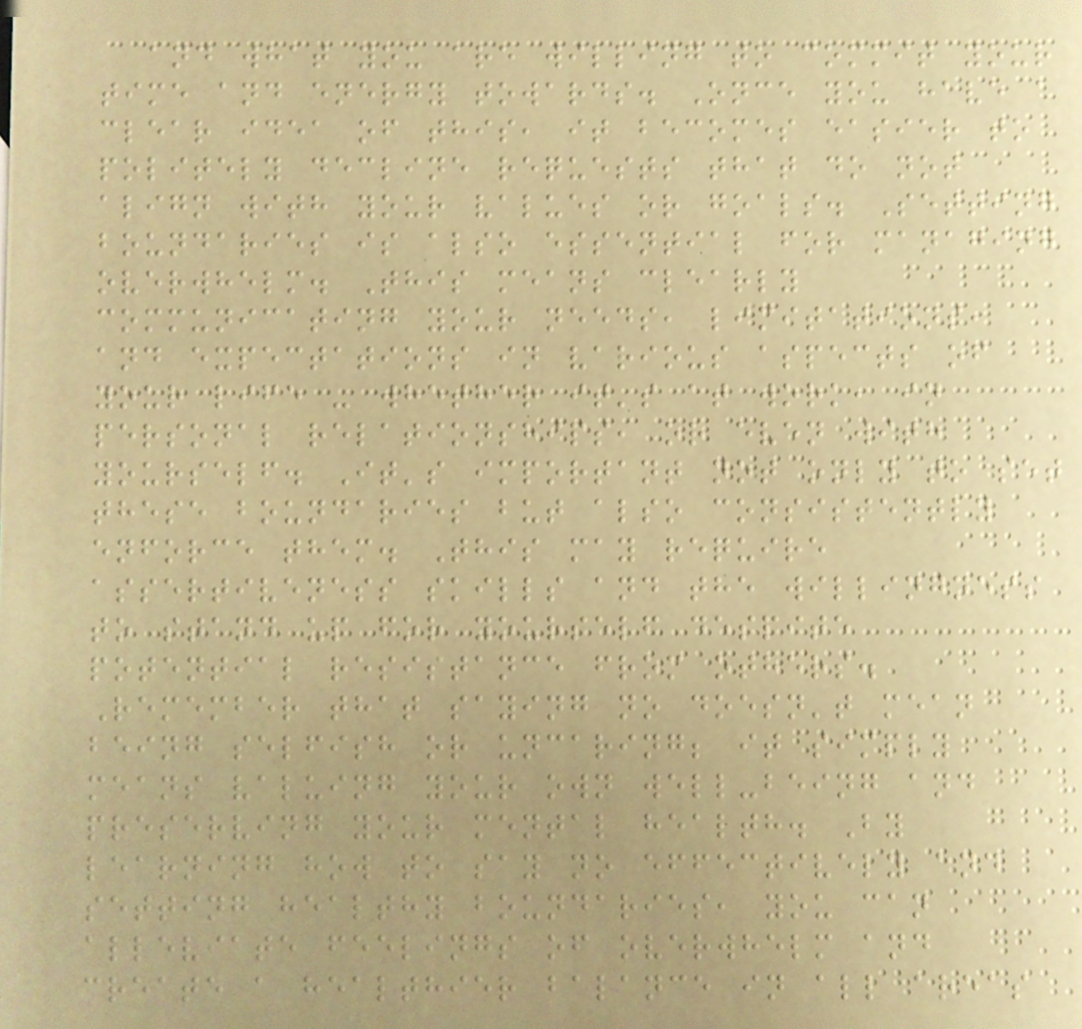and what you are willing to commit your
time and energy towards. Once you have a
clear idea of this, it becomes easier to
politely decline requests that do not
align with your values or goals. Setting
boundaries is also essential for managing
overwhelm. This means clearly
communicating your needs, limitations,
and expectations in various aspects of
your life - whether it's at work, in
personal relationships, or even with
yourself. It's important not only to set
these boundaries but also consistently
enforce them. This may require
assertiveness skills and the willingness
to stand up for yourself despite
potential resistance from others.
Remember that saying no doesn't mean
being selfish or uncaring; it simply
means valuing your own well-being and
preserving your mental health. By
learning how to say no effectively and
setting healthy boundaries, you can
alleviate feelings of overwhelm and
create a healthier balance in all areas
